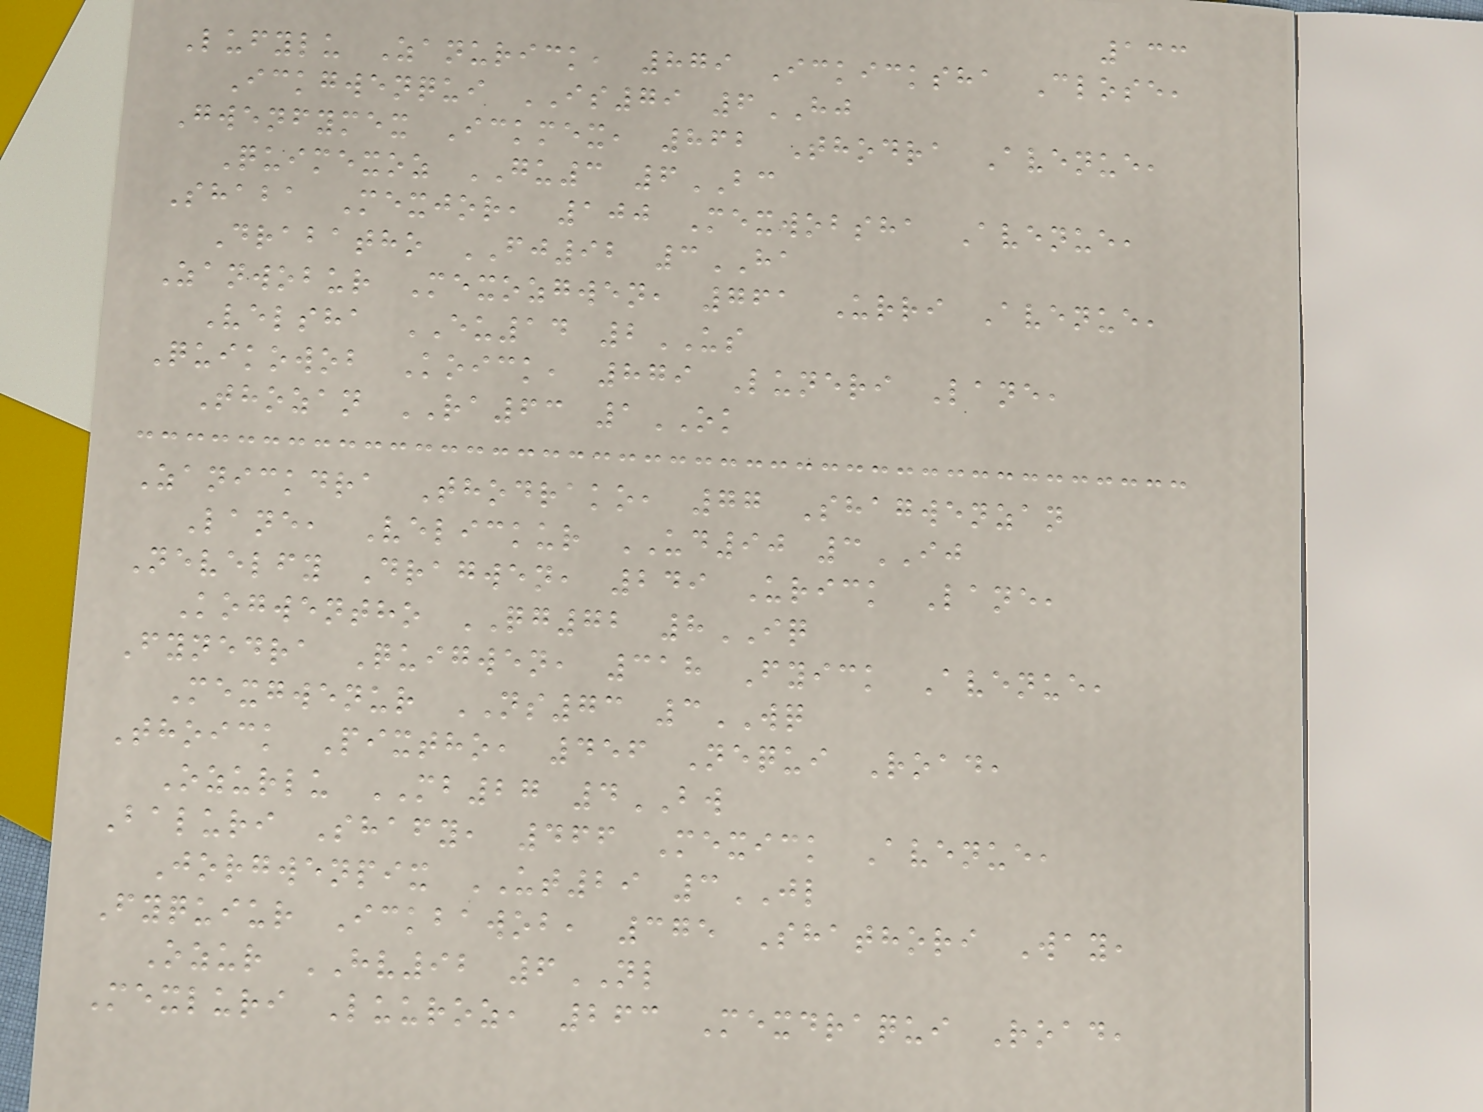133
Lufylu Zanurick, 879 Ickicksha Close,
Ickgwenqui IS79 6HJ
Gwenfymex Ickmex, 862 Thodra Avenue,
Quimexoz GU3 6BC
Shaba Mexjor, 100 Mexwobsha Avenue,
Drabatho FJ92 3HA
Zanwobur Mexozgwen, 761 Urri Avenue,
Velsha EU14 2US
Quikowob Koick, 879 Luneri Lane,
Thozan RA63 1OK
Zanickdra Thodrako, 77 Shagwenzan
Lane, Velickur UD90 3IJ
Nevelfy Dragwen, 249 Urick Lane,
Kogwentho QG72 8IQ
Fynedra Quigwen, 318 Fyick Avenue,
Mexgwenur NS73 3WQ
Thoick Pixtho, 456 Nequi Road,
Ozurlu MB27 4BW
Baluri Shafy, 466 Mexick Avenue,
Jorgwenpix UT29 3JL
Fyquiur Ickbawob, 375 Shathori Way,
Ozur HV92 6NL
Mexluri Luuroz, 263 Mexdraqui Road,
